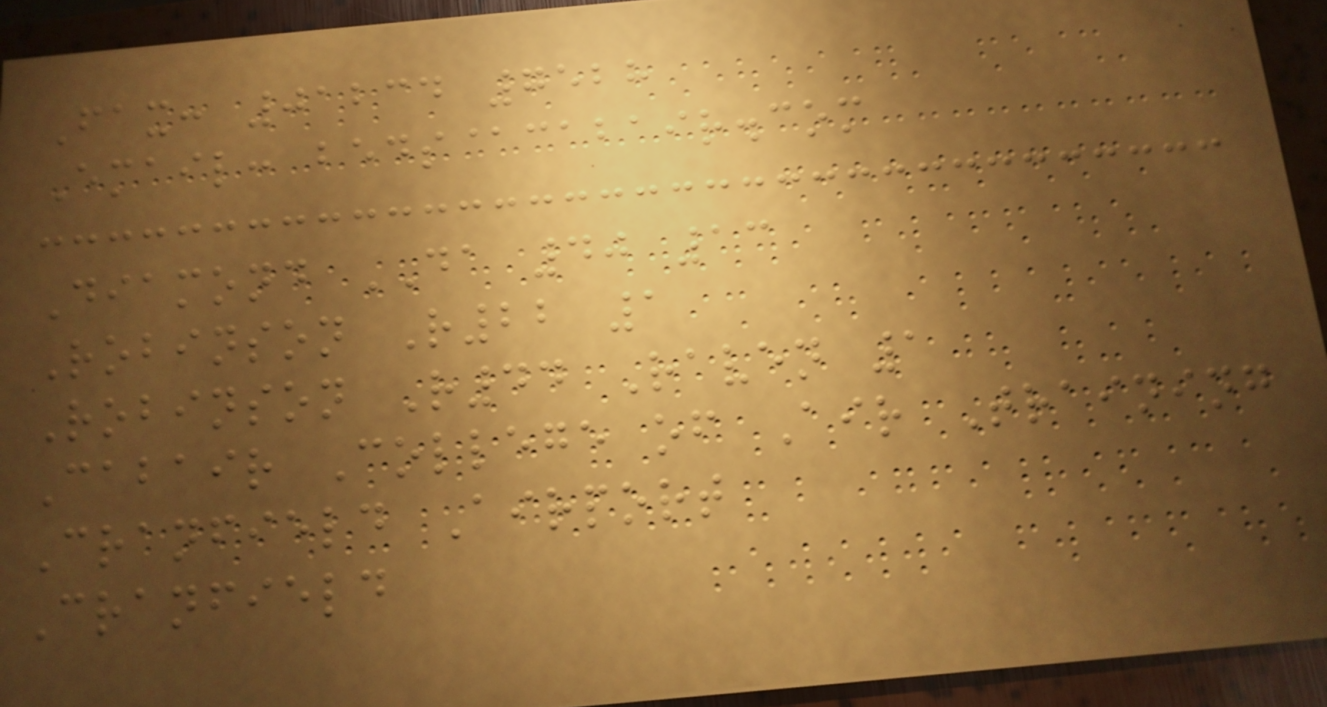Fax: 01234 7528
Email: beds@cabair.com
Diamond DA 40 13
Robinson R22 1
Robinson R44 Raven 1
Cabair College of Air Training
Cranfield Airport
Cranfield
